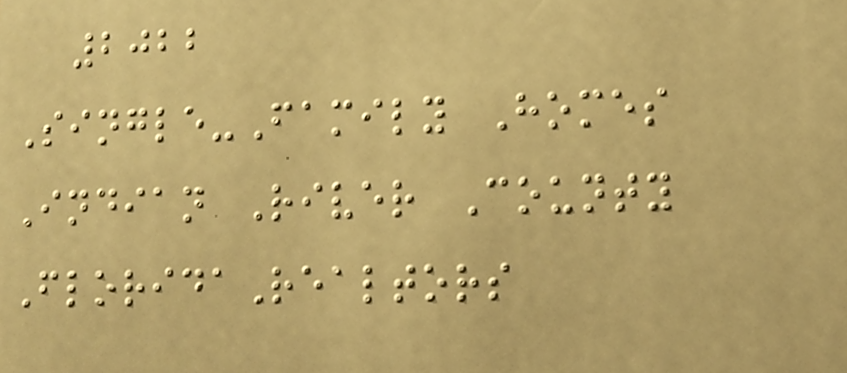2022
Single-Family Homes
Indian River County
FloridaRealtors
